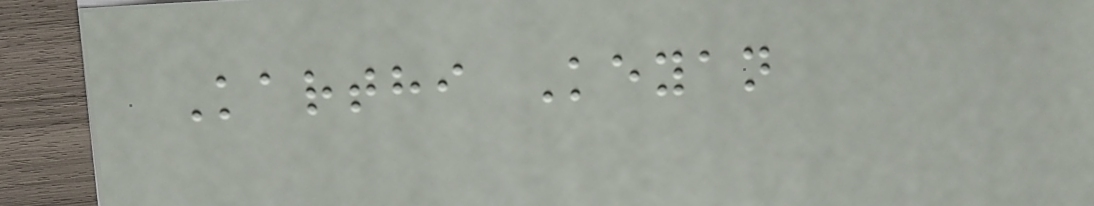Karthi Keyan
